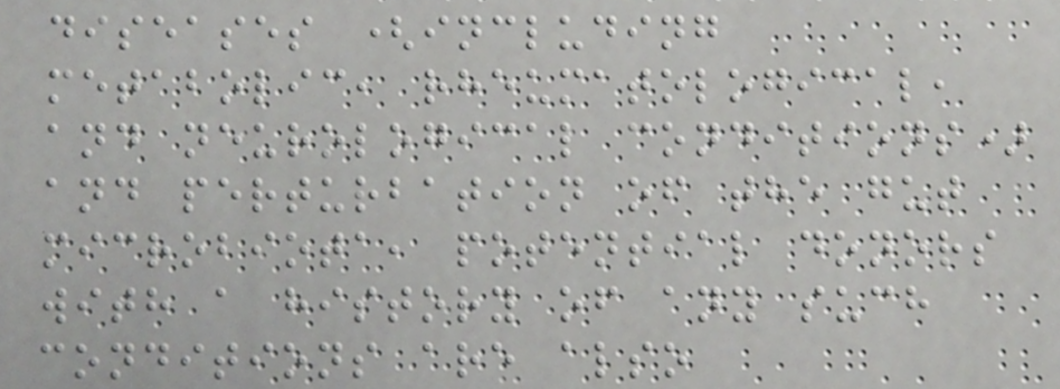diseases (including
metabolic, rheumatological,
and neurological conditions)
and perturbation of the gut
microbiota, potential donors
with a history of any such
conditions are also
